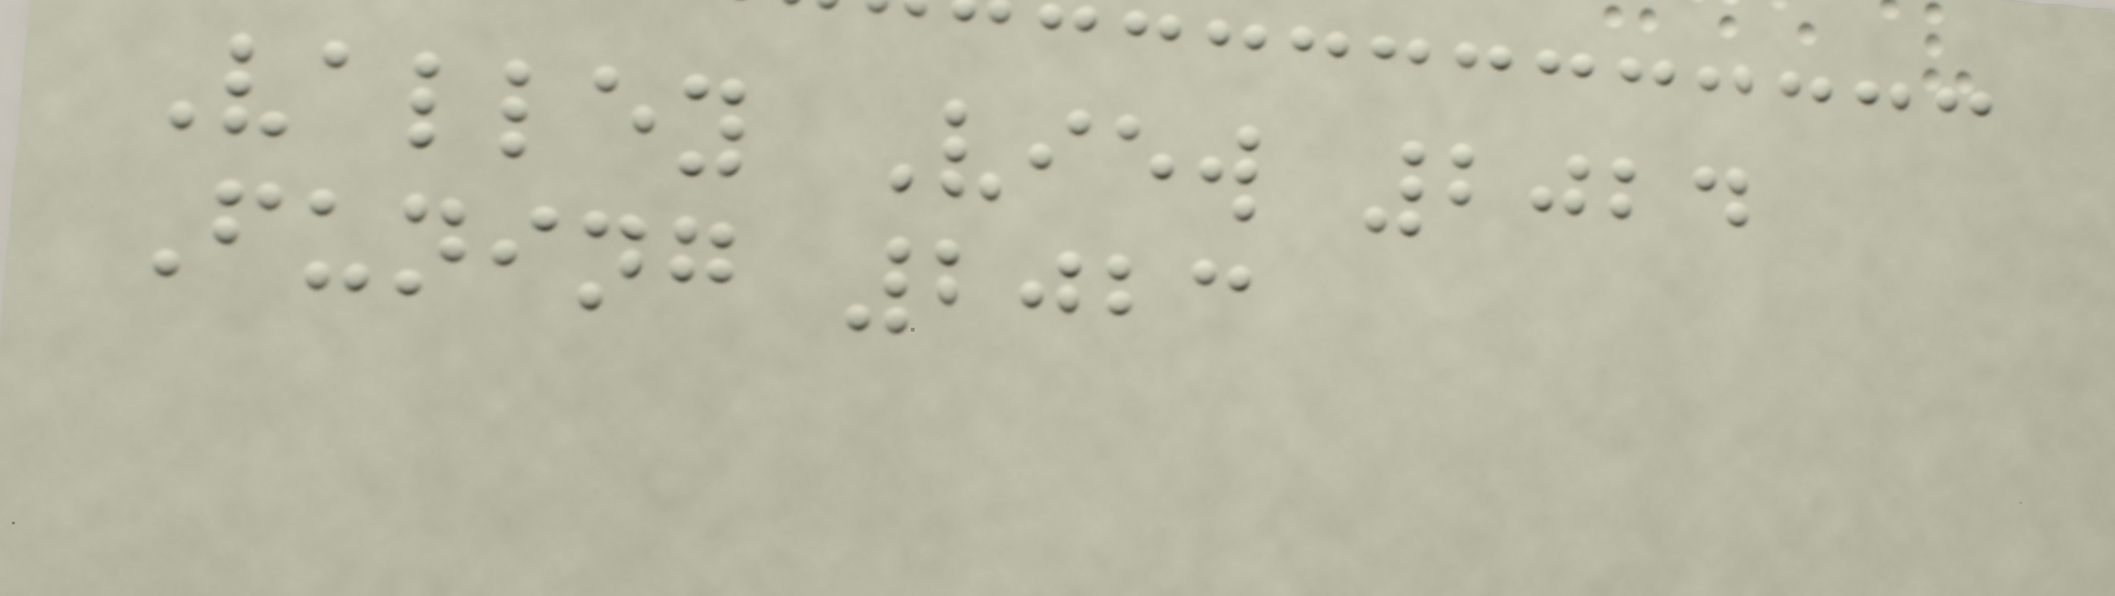Valley View 2024
Funing 2023
